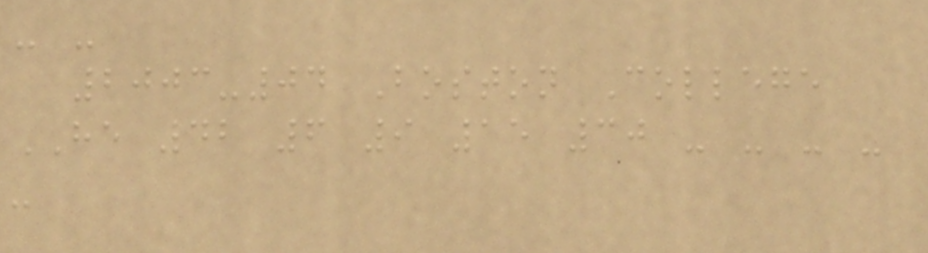- -
2003-04 Boston College
HE 42 6 9 15 30 - - - -
-
